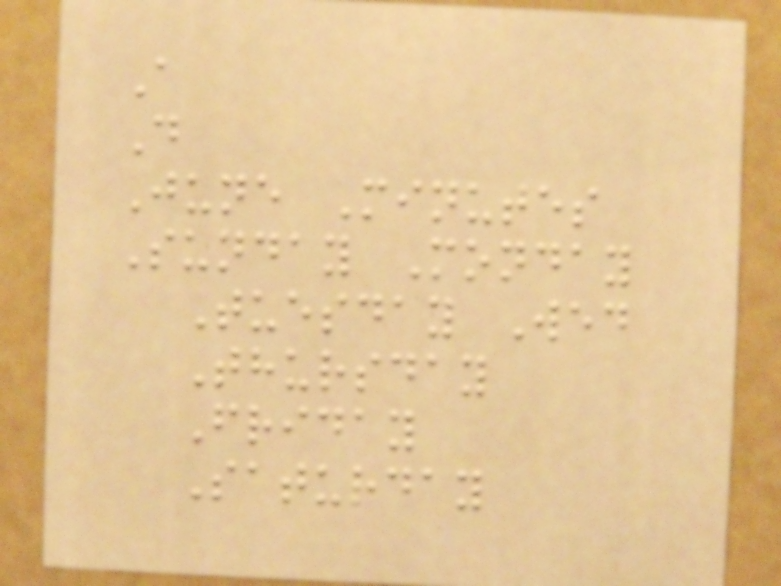A
D
June Minutes
Sunday Monday
Tuesday Wed
Thursday
Friday
Saturday
